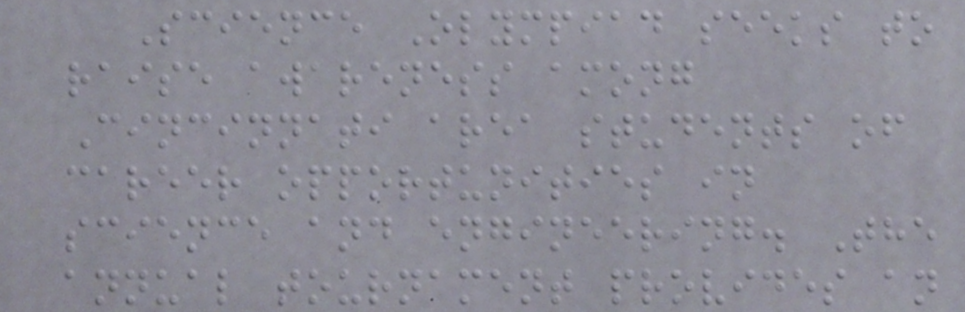Science Olympiad seeks to
raise awareness among
Cincinnati area students of
career opportunities in
science and engineering. The
annual tournament provides an
